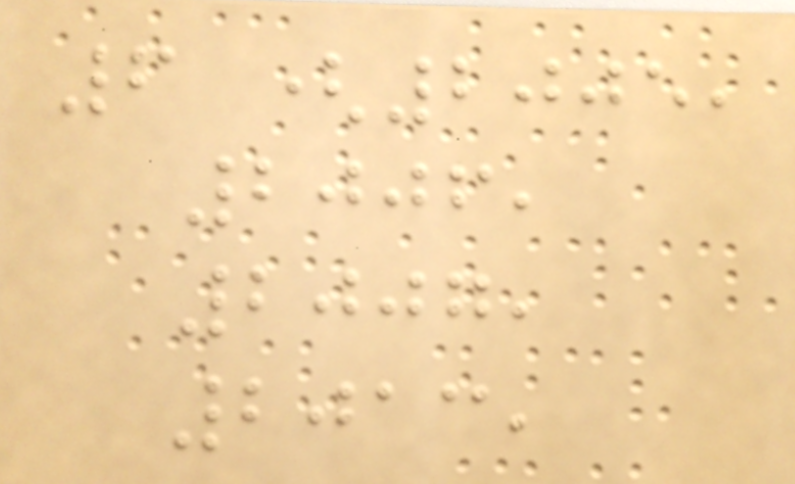6 (2005,
2006,
2007,
2013,
